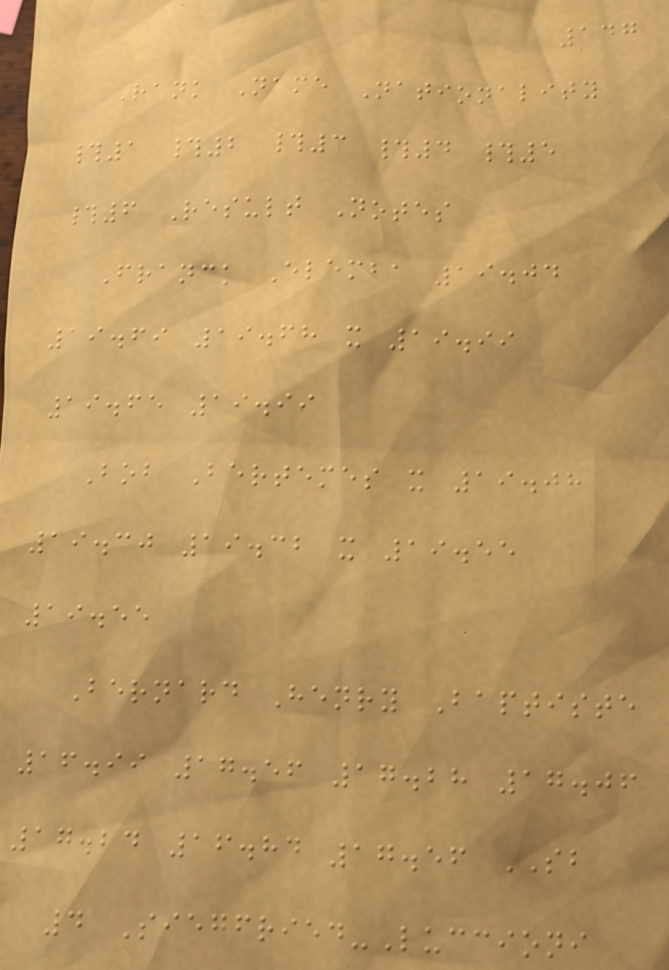147
Rank Name Nationality
#1 #2 #3 #4 #5
#6 Result Notes
Franck Elemba 19.04
19.69 19.68 x 19.99
19.65 19.99
Bob Bertemes x 19.08
19.30 19.32 x 19.55
19.55
Bernard Henry Baptiste
16.99 17.56 17.28 17.06
17.24 16.84 17.56 SB
4 Siegfried-Luccioni
